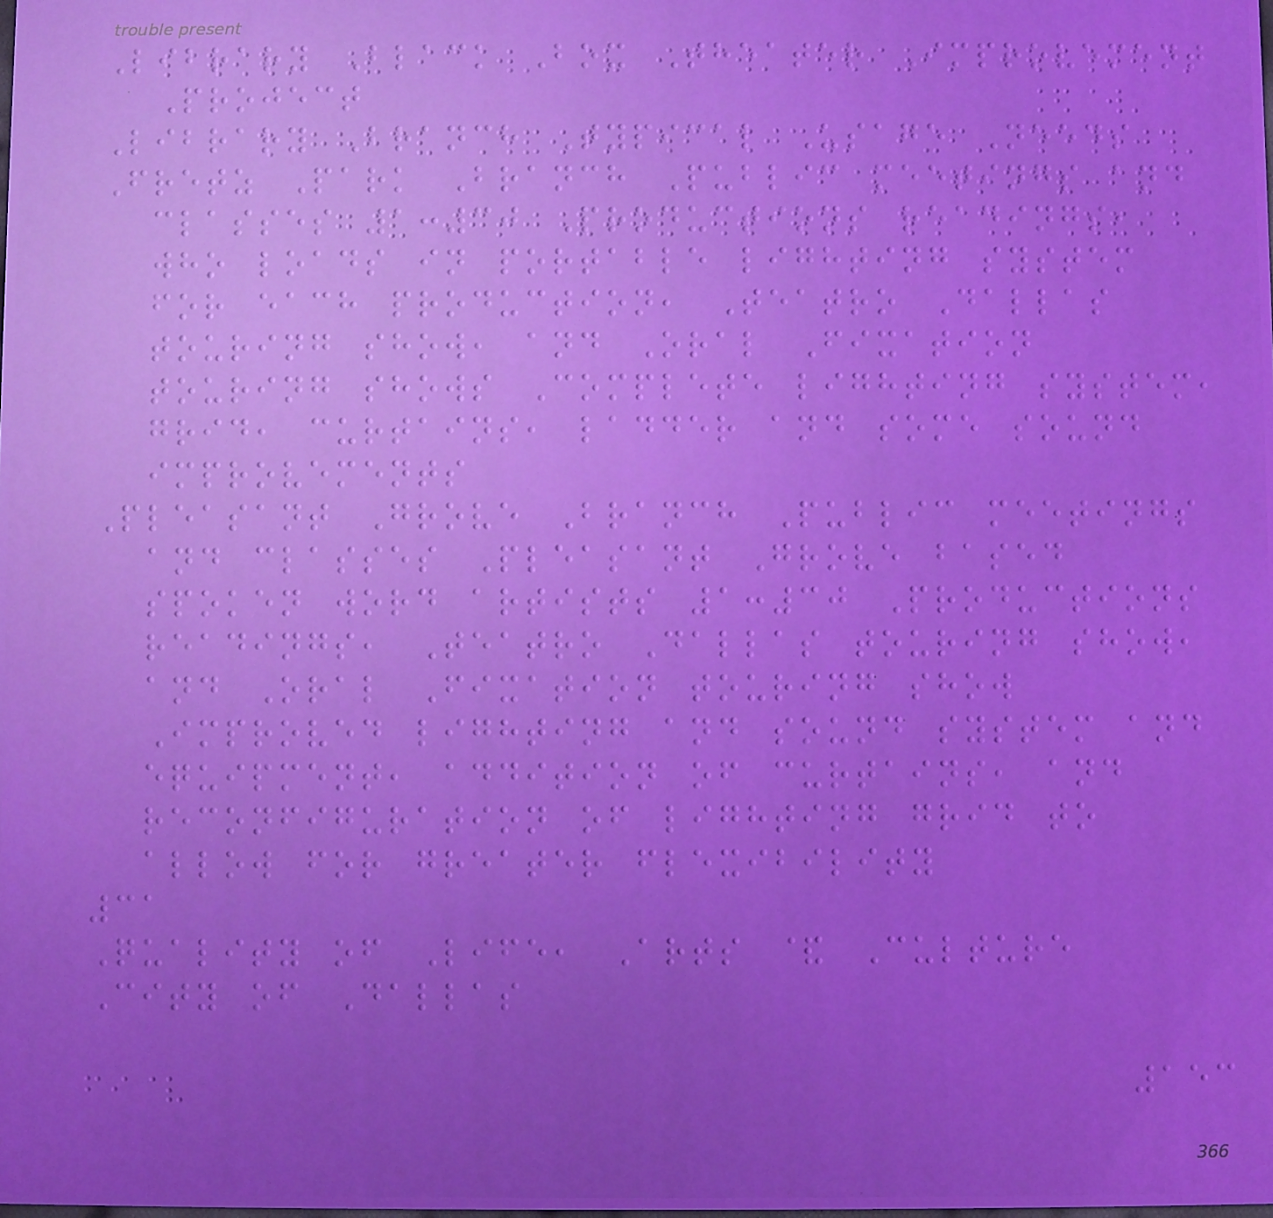Library Black Box Theater Improvement
Project
Library Branch Typical Usage Needs
Fretz Park Branch Public meetings and
classes 1:30 Productions readings,
who loads in portable lighting system
for each production, Teatro Dallas
touring show, and Oral Fixation
touring shows Complete lighting system,
grid, curtains, ladder and some sound
improvements
Pleasant Grove Branch Public meetings
and classes Pleasant Grove based
spoken word artists 1:30 Productions
readings, Teatro Dallas touring show,
and Oral Fixation touring show
Improved lighting and sound system and
equipment, addition of curtains, and
reconfiguration of lighting grid to
allow for greater flexibility
31
Quality of Life, Arts & Culture
City of Dallas
153
